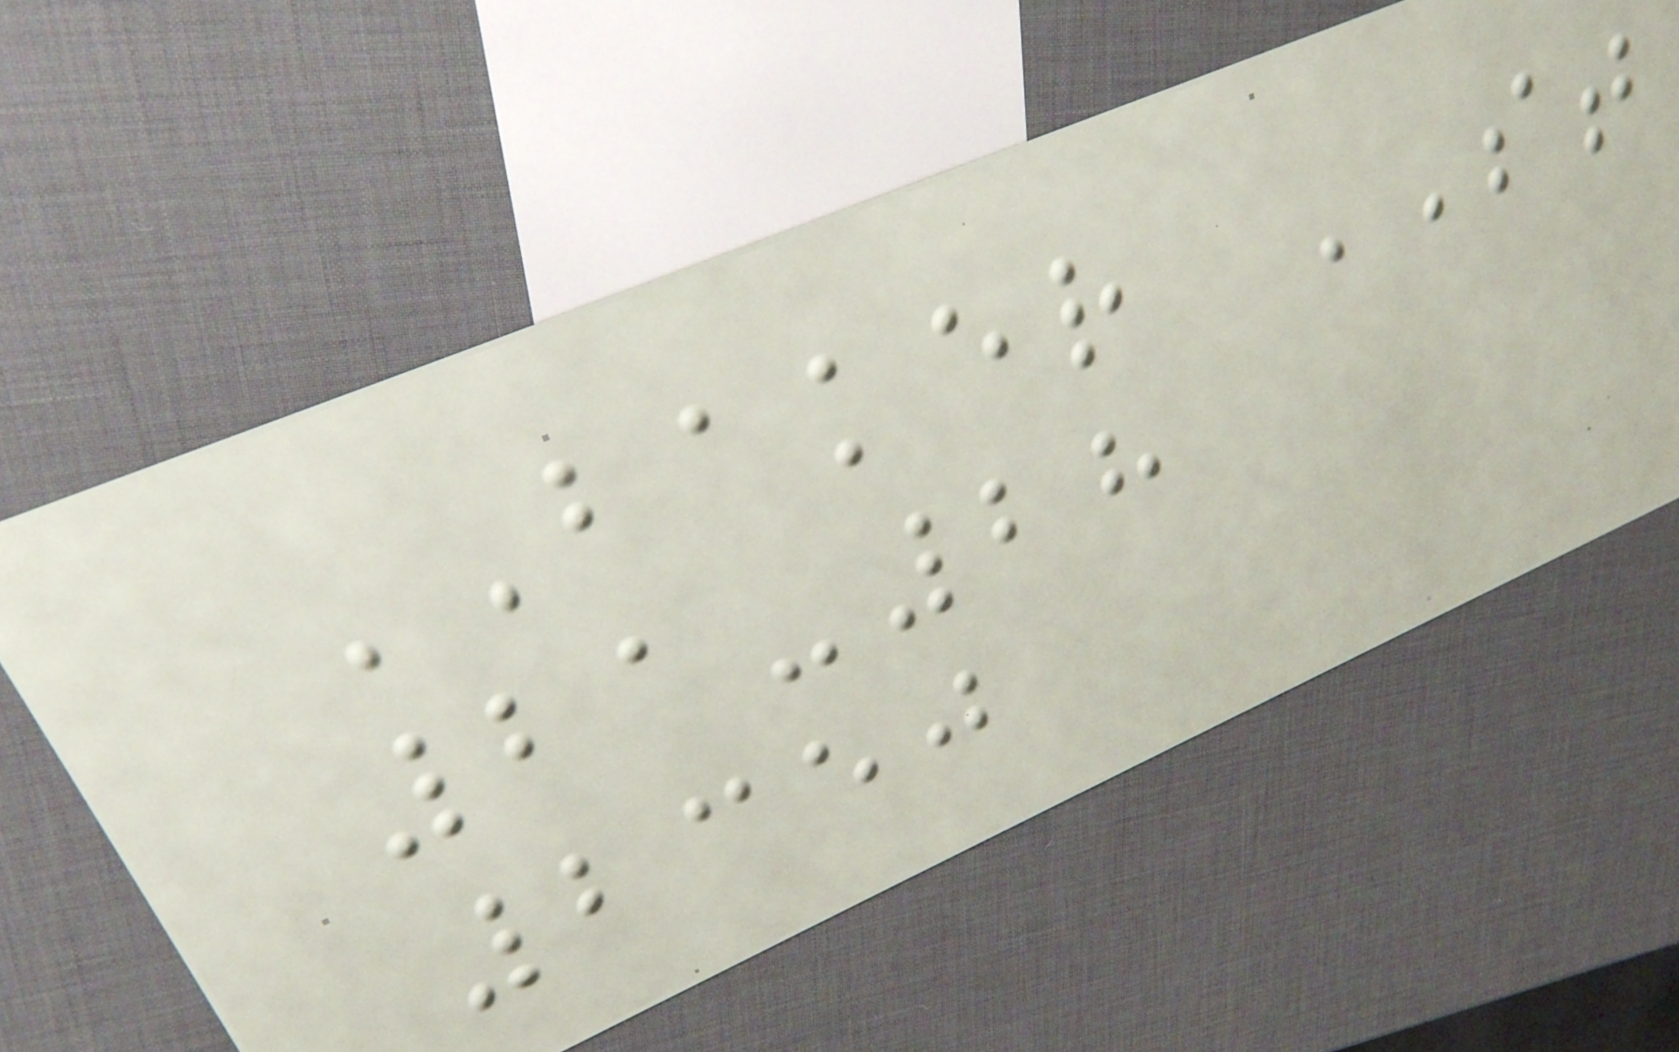BAKER ST
21-28
2350
